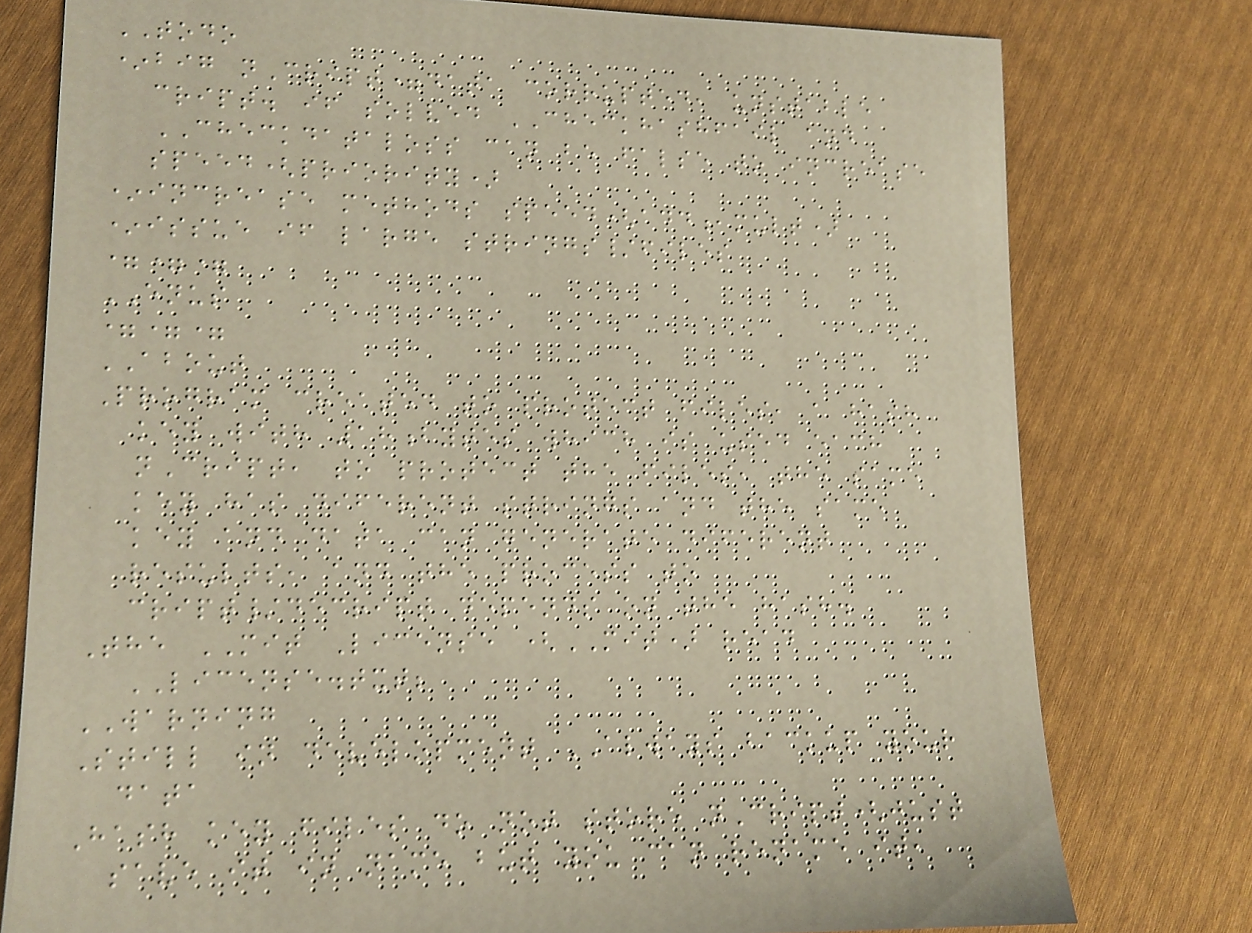TODO
*big nCript=data corrupted, unstable
cript. if solved CHECKHASHFAIL and
CHECKDATALOSS can be false to increase
speed(priority)
*increase methods speed(add,mult)
*issue if large strings/files
===
ENUS
===
ABOUT
Program created to protect files, a hash
key with 18bytes which is used each
nCript, to protect the files, the same
key has diferent strings and the same
key and data can generate diferent
results, and the process to
cript/decript depends on the hash.
The MIT License (MIT) read
LICENSE.txt;
WARNING
Still in development ALWAYS backup your
data
Hash key files do not store nCript(just
save it in name but you can rename it,
